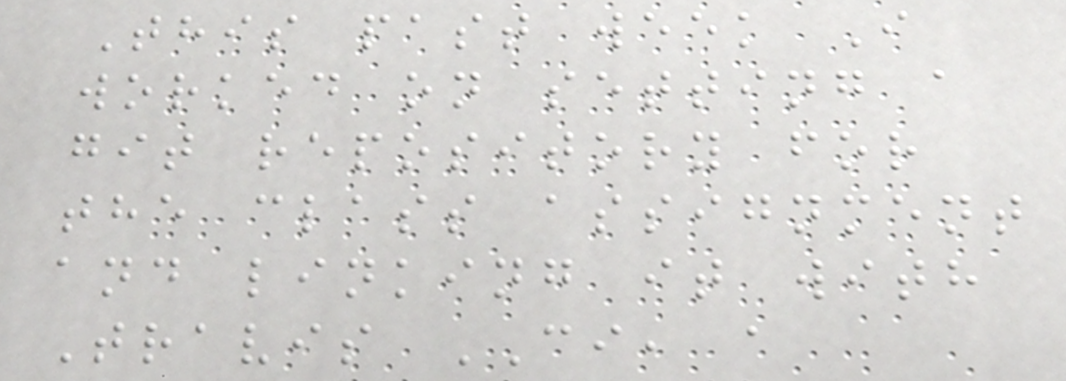This past week I
worked on setting a
git repository for
the class assignment
and linking it with
Travis CI, a
